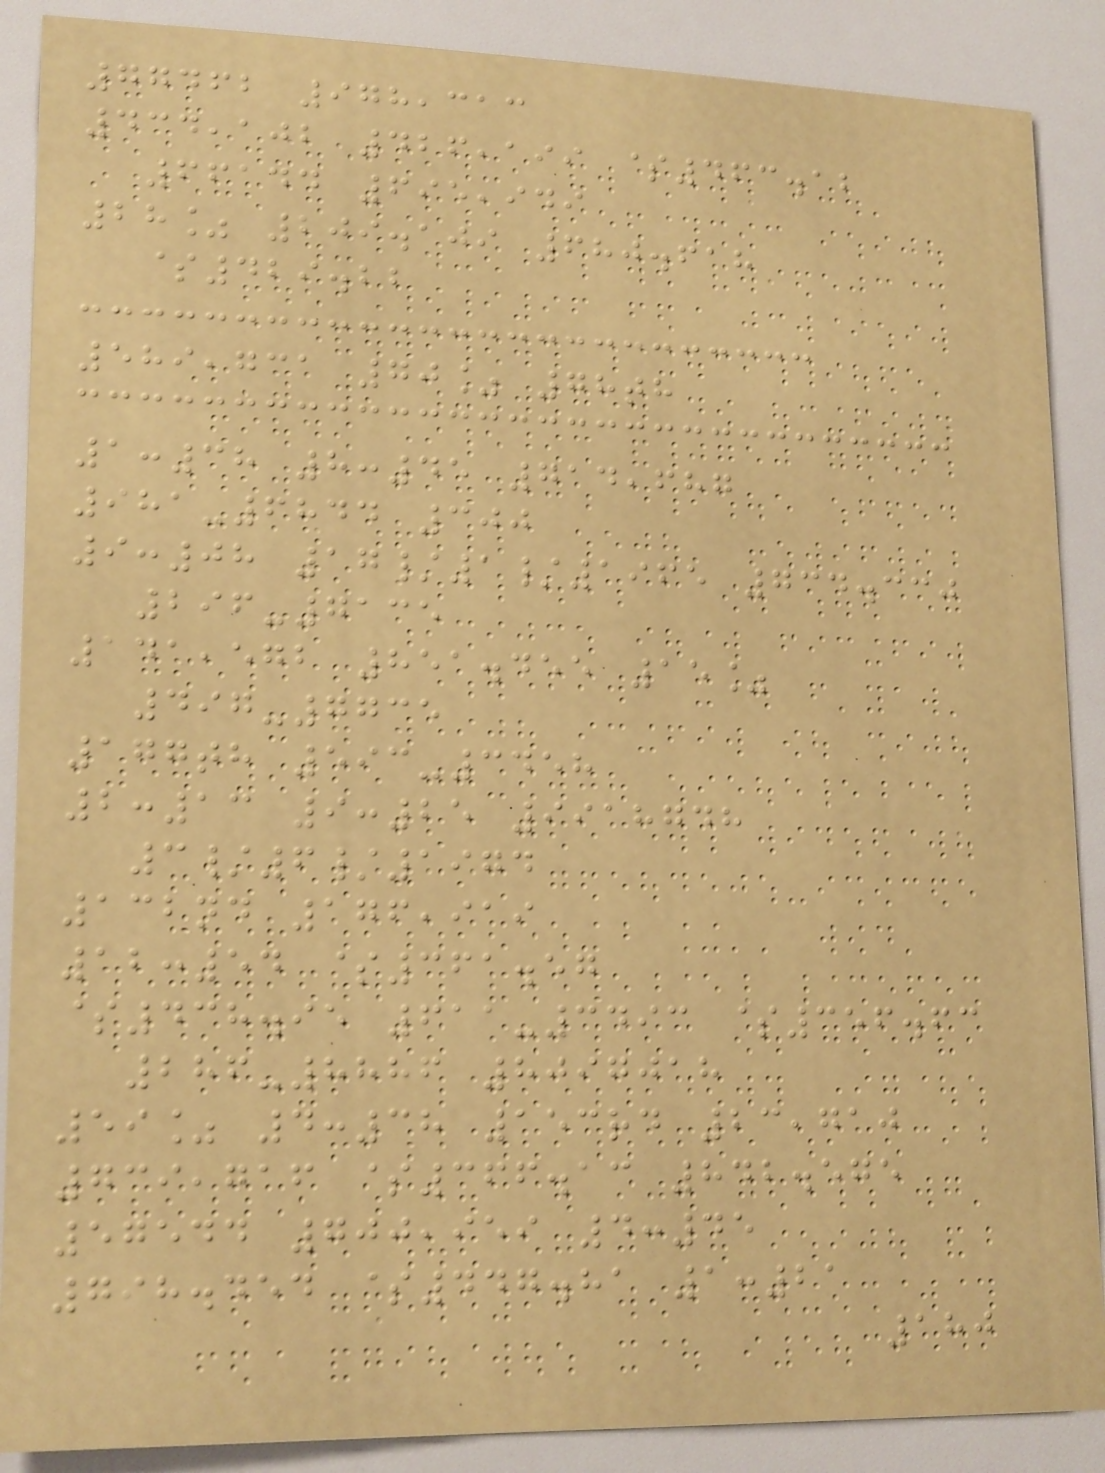77462 978,313
434,102 426,199 $463.12
66144 695,949
28% 209.109 680.618
$429.22
589,731 70% 78th
1:38 8:45 714,687
981-6844 300
9:08 17/1/1965 734.330
296-7135
141,572 851.455 15%
497-7735
177th 593-3458
2:13 9:25 9918748
3/6/1974
132nd 176,919
12:54 $361.57
$438.95 611-3493 $356.63
286-8886 8097018
59% 4:38 153rd 23,710
739,716 $366.13 842.575
57544 700,959 4:45
798.454 $447.81 1:21
180
